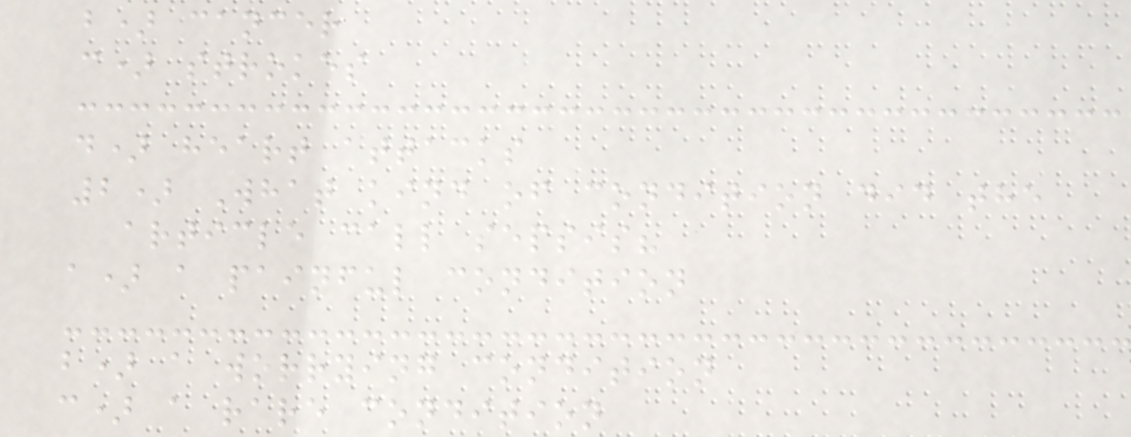b) cancer
c) strokes
d) heart attacks
2) What kind of condition did the
article call sepsis?
a) a painful condition
b) a worrying condition
c) a rare condition
